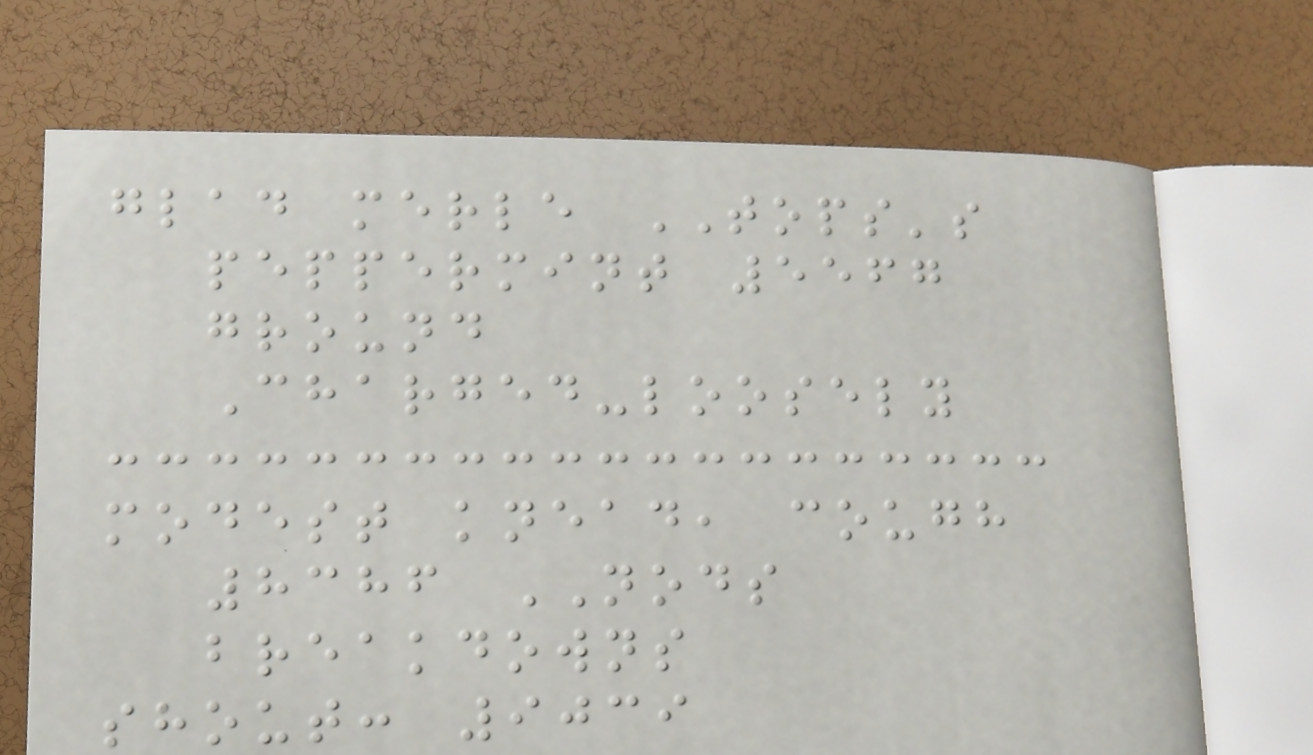glad merle TOPS's
peppermint 5567
ground
Charged-loosely
modest knead, cough
8386 NODS
breakdowns
shout: 9039
